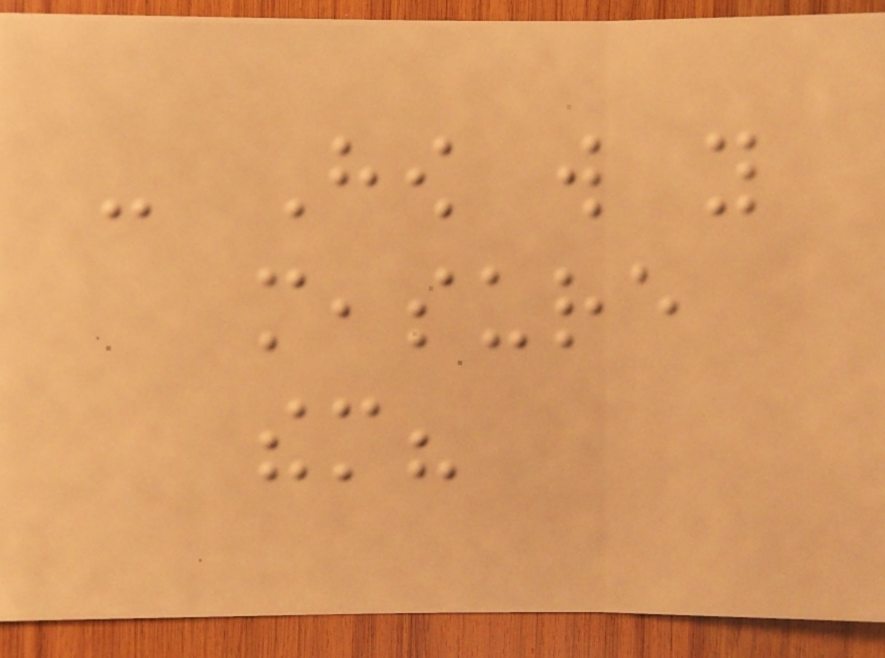- How will you
measure
them?
